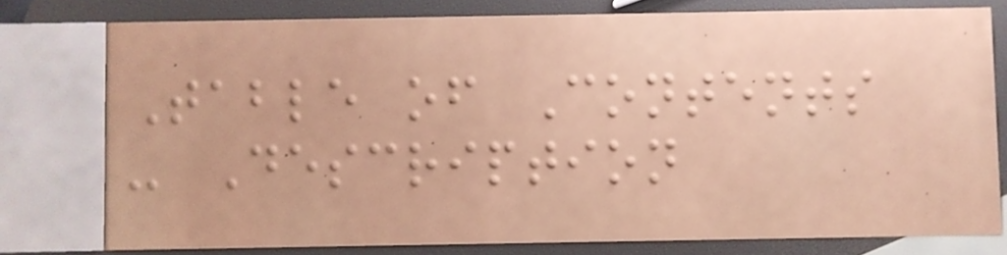Table of Contents
- Description
